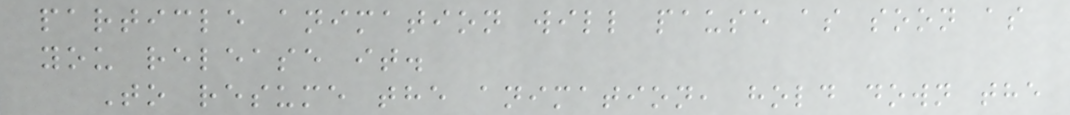particle animation will pause as soon as
you release it.
To resume the animation, hold down the
